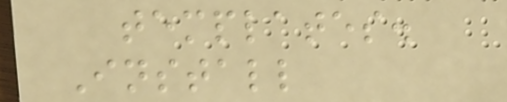templates.
Install
